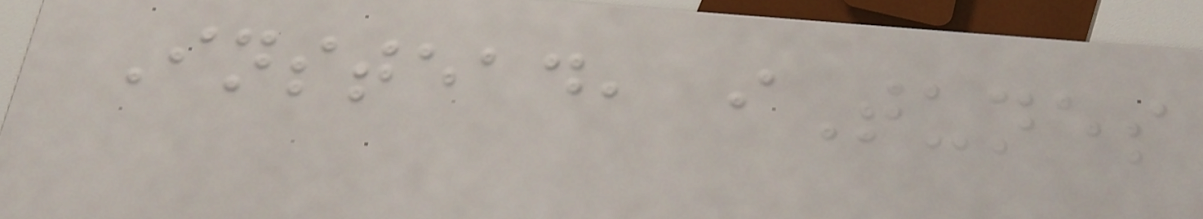Instead, iTunes
